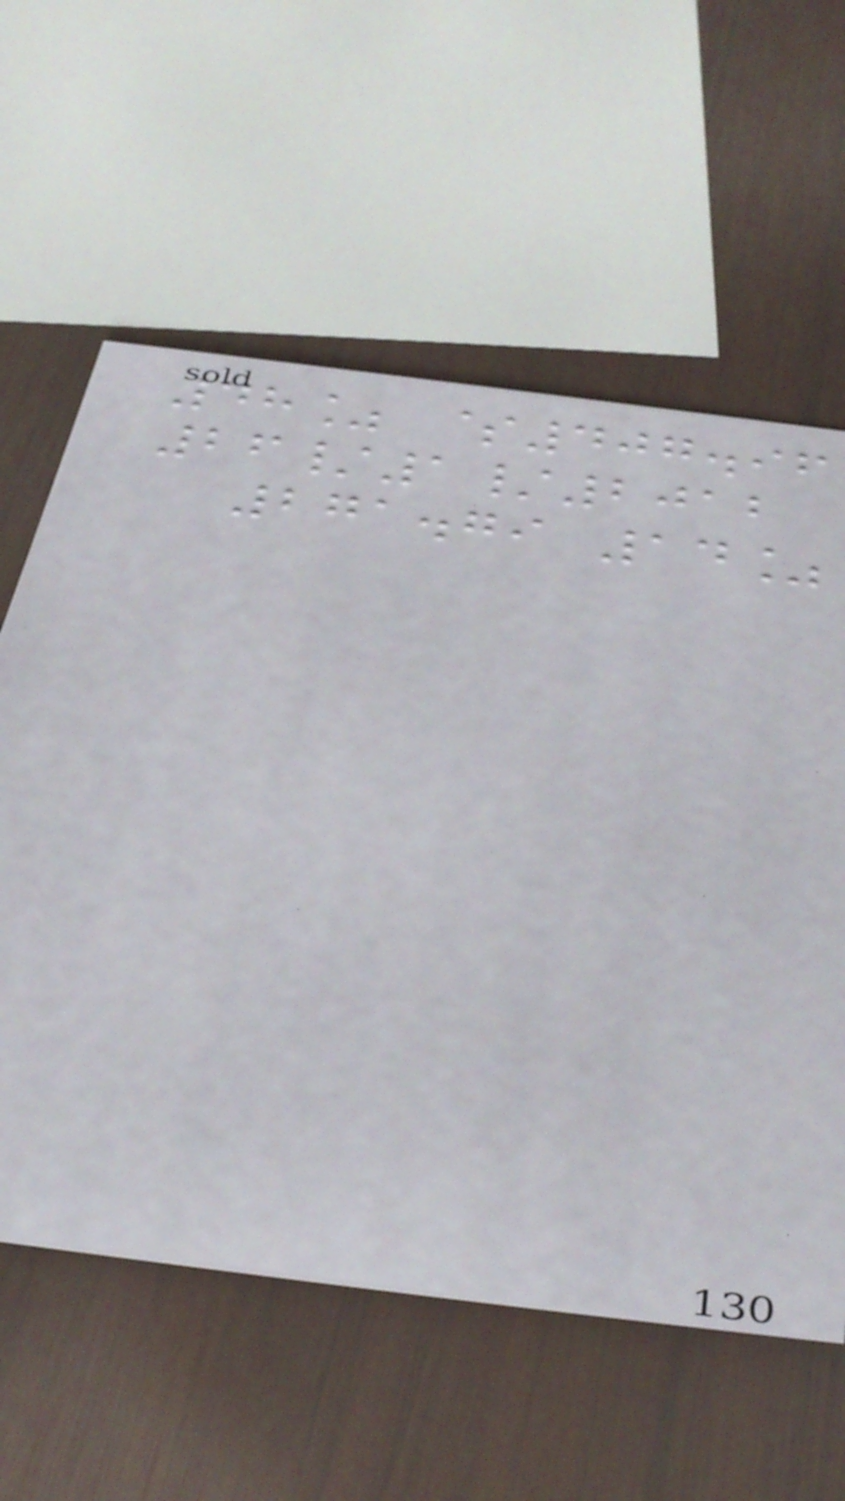48% $407.96
26/1/2012
271.79 14%
